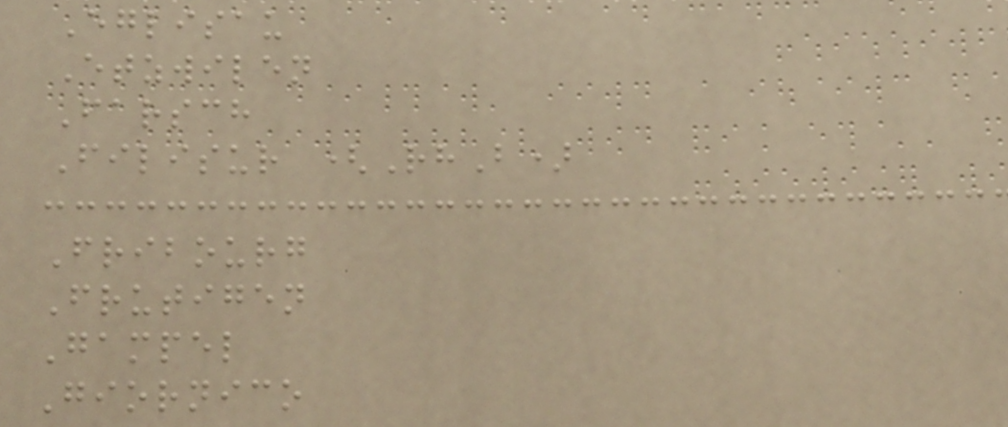Eglisau
Etzwilen
Farsch
Filisur (RhB)
Fribourg
Frutigen
Gampel
Giornico
